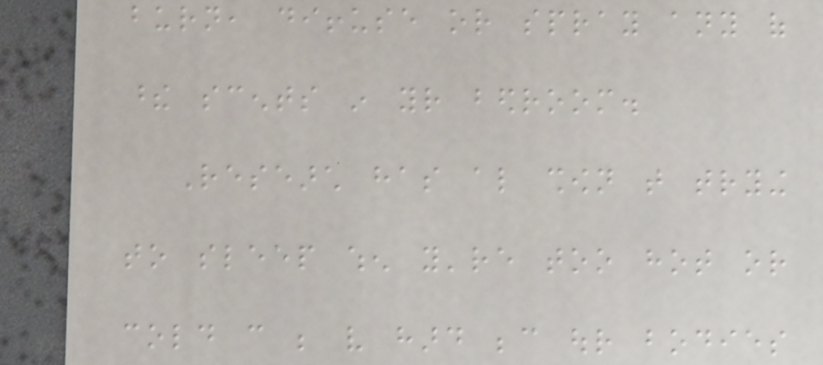burn, diffuse or spray any of
these scents in your bedroom.
Research has also shown that trying
to sleep when you're too hot or
cold can be very hard because our bodies
